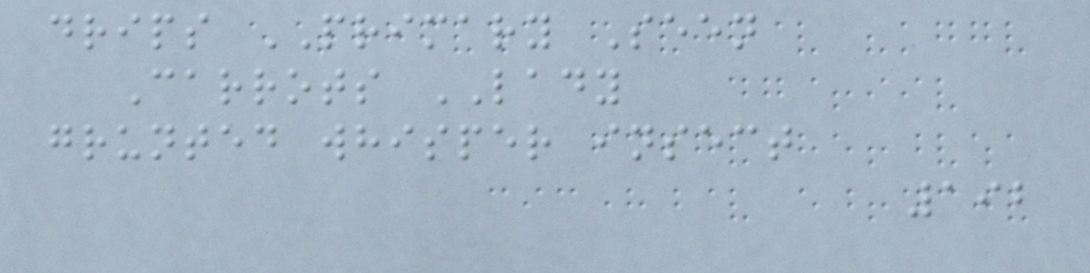drips PRIMARY Seen
Carrots LADY
grunted whisper insect
192
